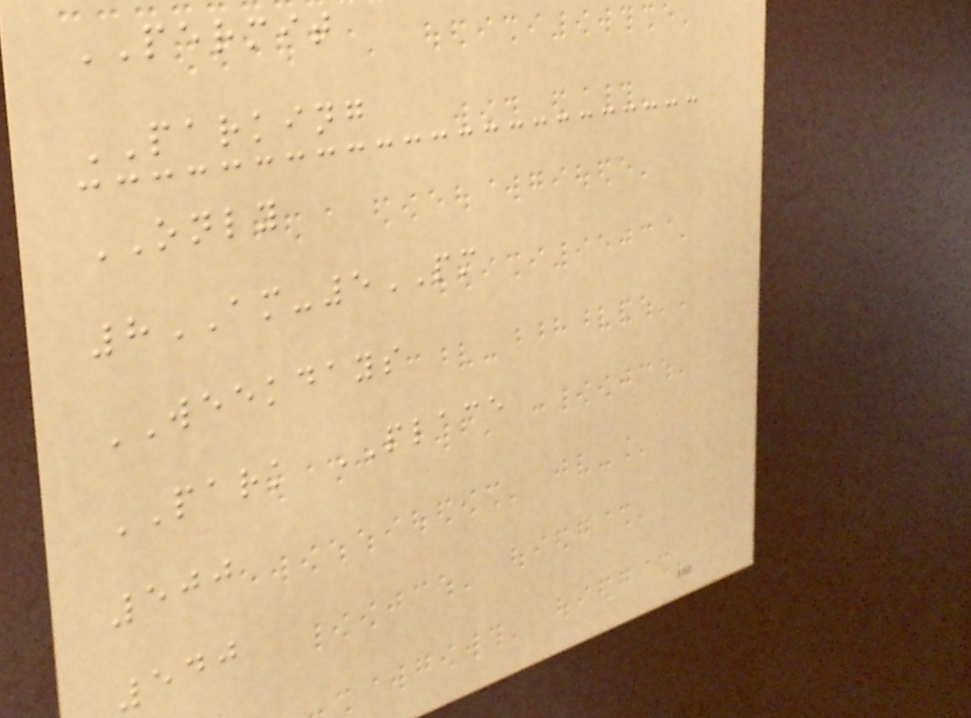PERMIT
PARKING
ONLY
8AM-5PM
WEEKDAYS
PARK PLACE
500
540
